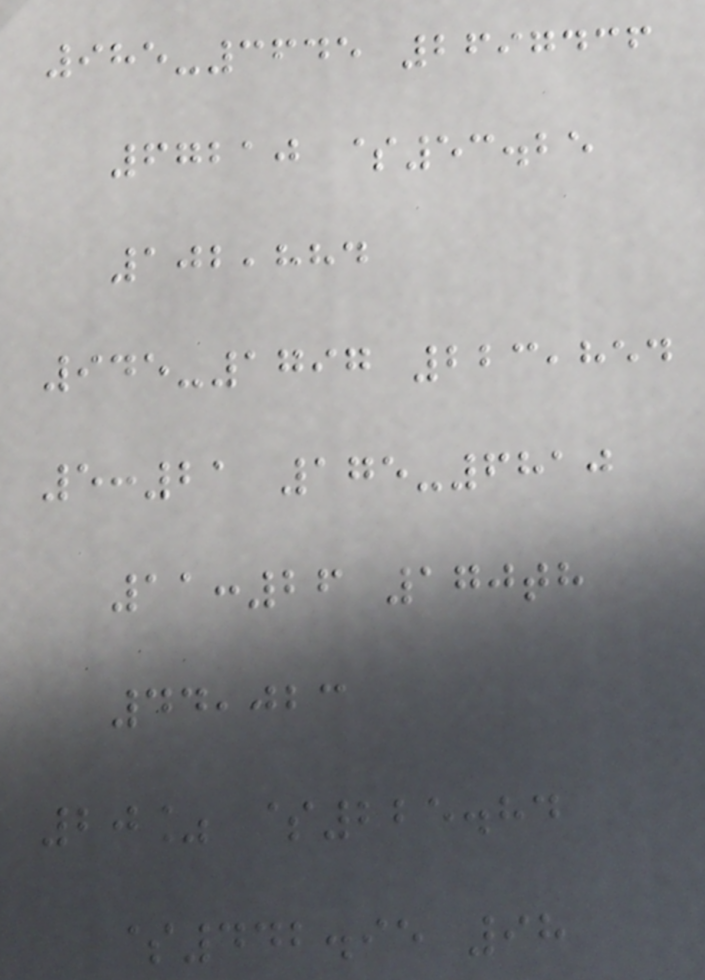985-3645 2697436
67210 $53.25
102,884
945-1797 223,854
5:21 175-6810
11:26 170th
44,023
20% $225.84
$442.95 98
